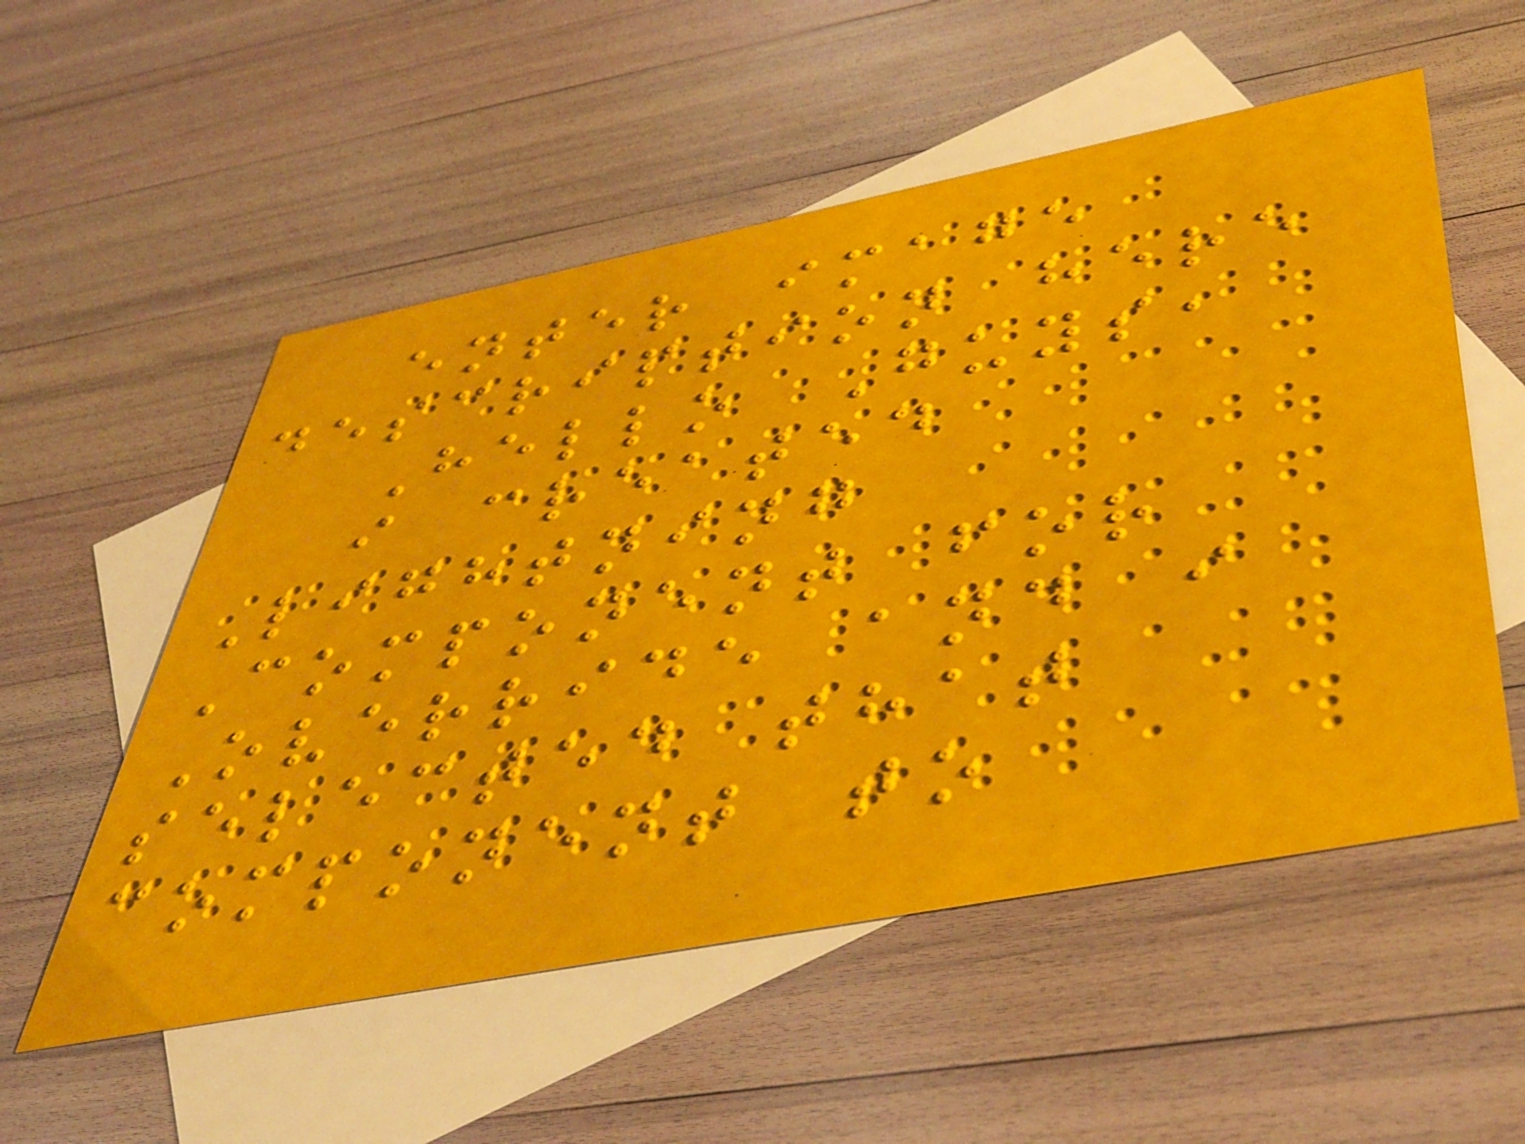enter image
description here
Hello Guys,
i created
Lightning
Component for
Override and i
selected that
component to
